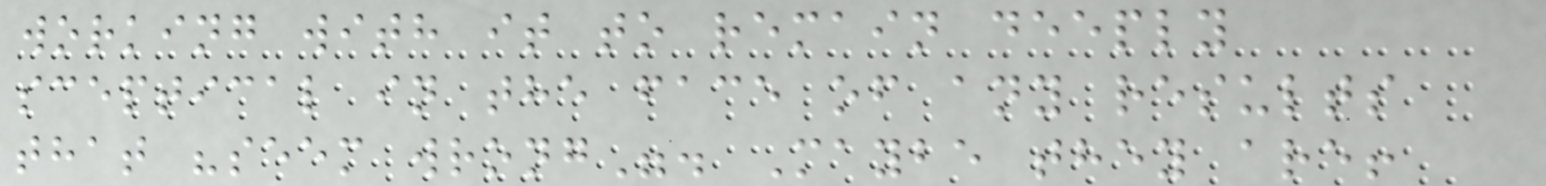working with it to remain deeply
sceptical in the face of any results
that "seem wrong". Maybe they are!
